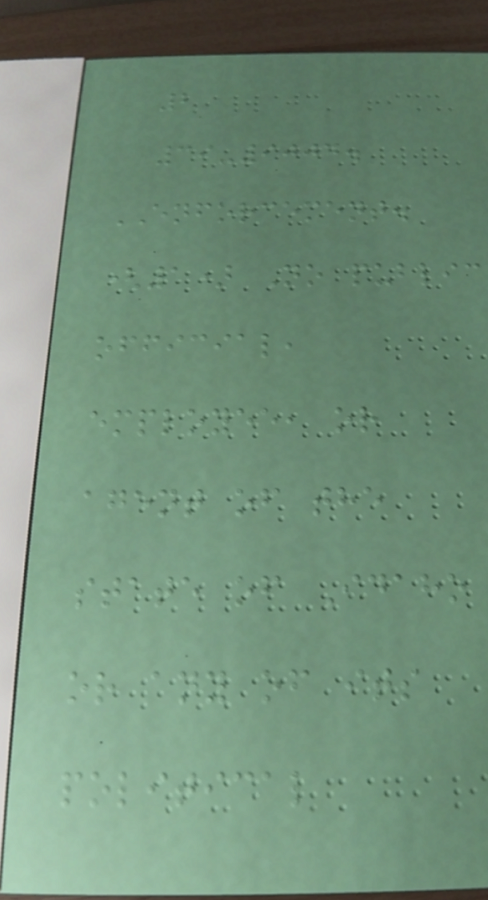2
39-9004.
ENFORCEMENT.
(1) No public
official,
employee, or
agent of the
state of Idaho
or any of its
political
